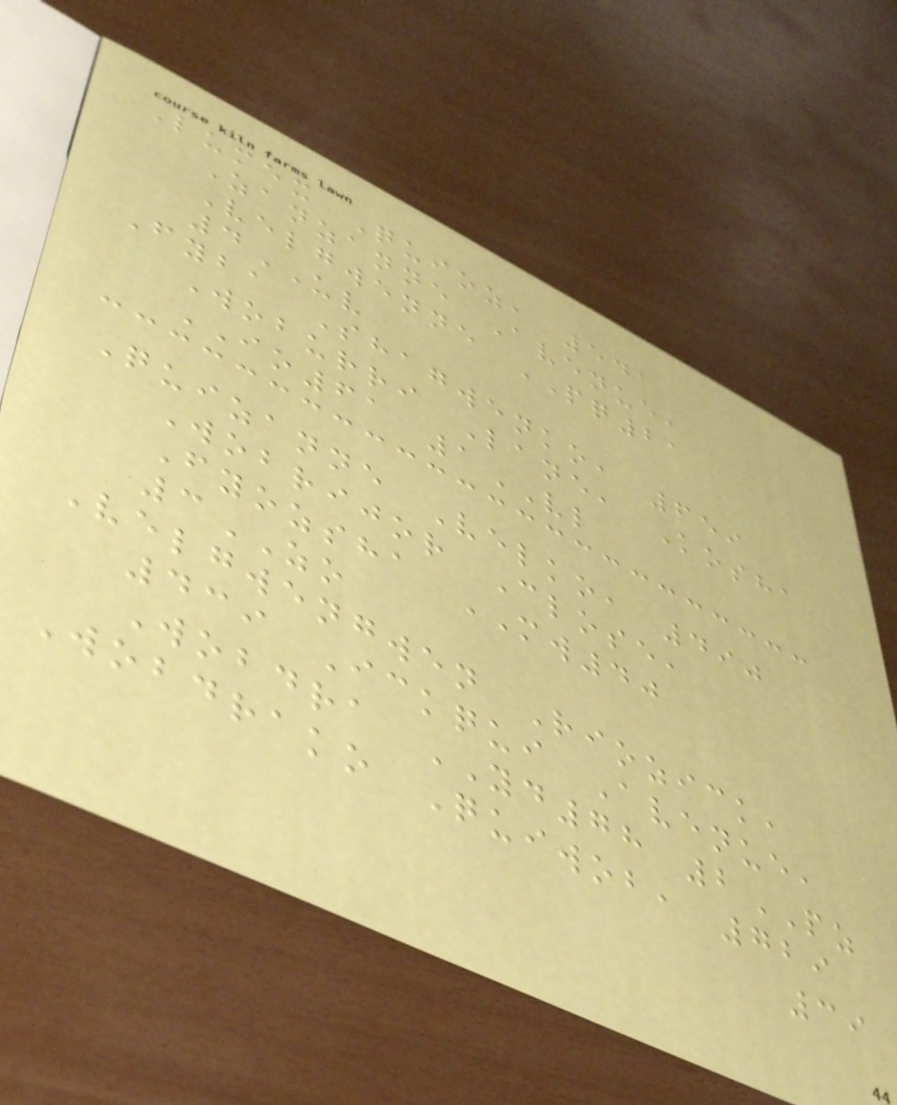Lumex Quioz, 541
Zanzanne Avenue,
Velgwenne PQ21
4UV
Fyba Shagwenko, 659
Woburri Lane, Kosha
IO61 1VL
Quizanne Velko, 490
Wobrijor Close,
Fyozsha MW40
3ZO
Velgwengwen Riozick,
439 Ickqui Avenue,
Wobdra YD78 2PZ
Wobdrako Quiwob, 729
39
